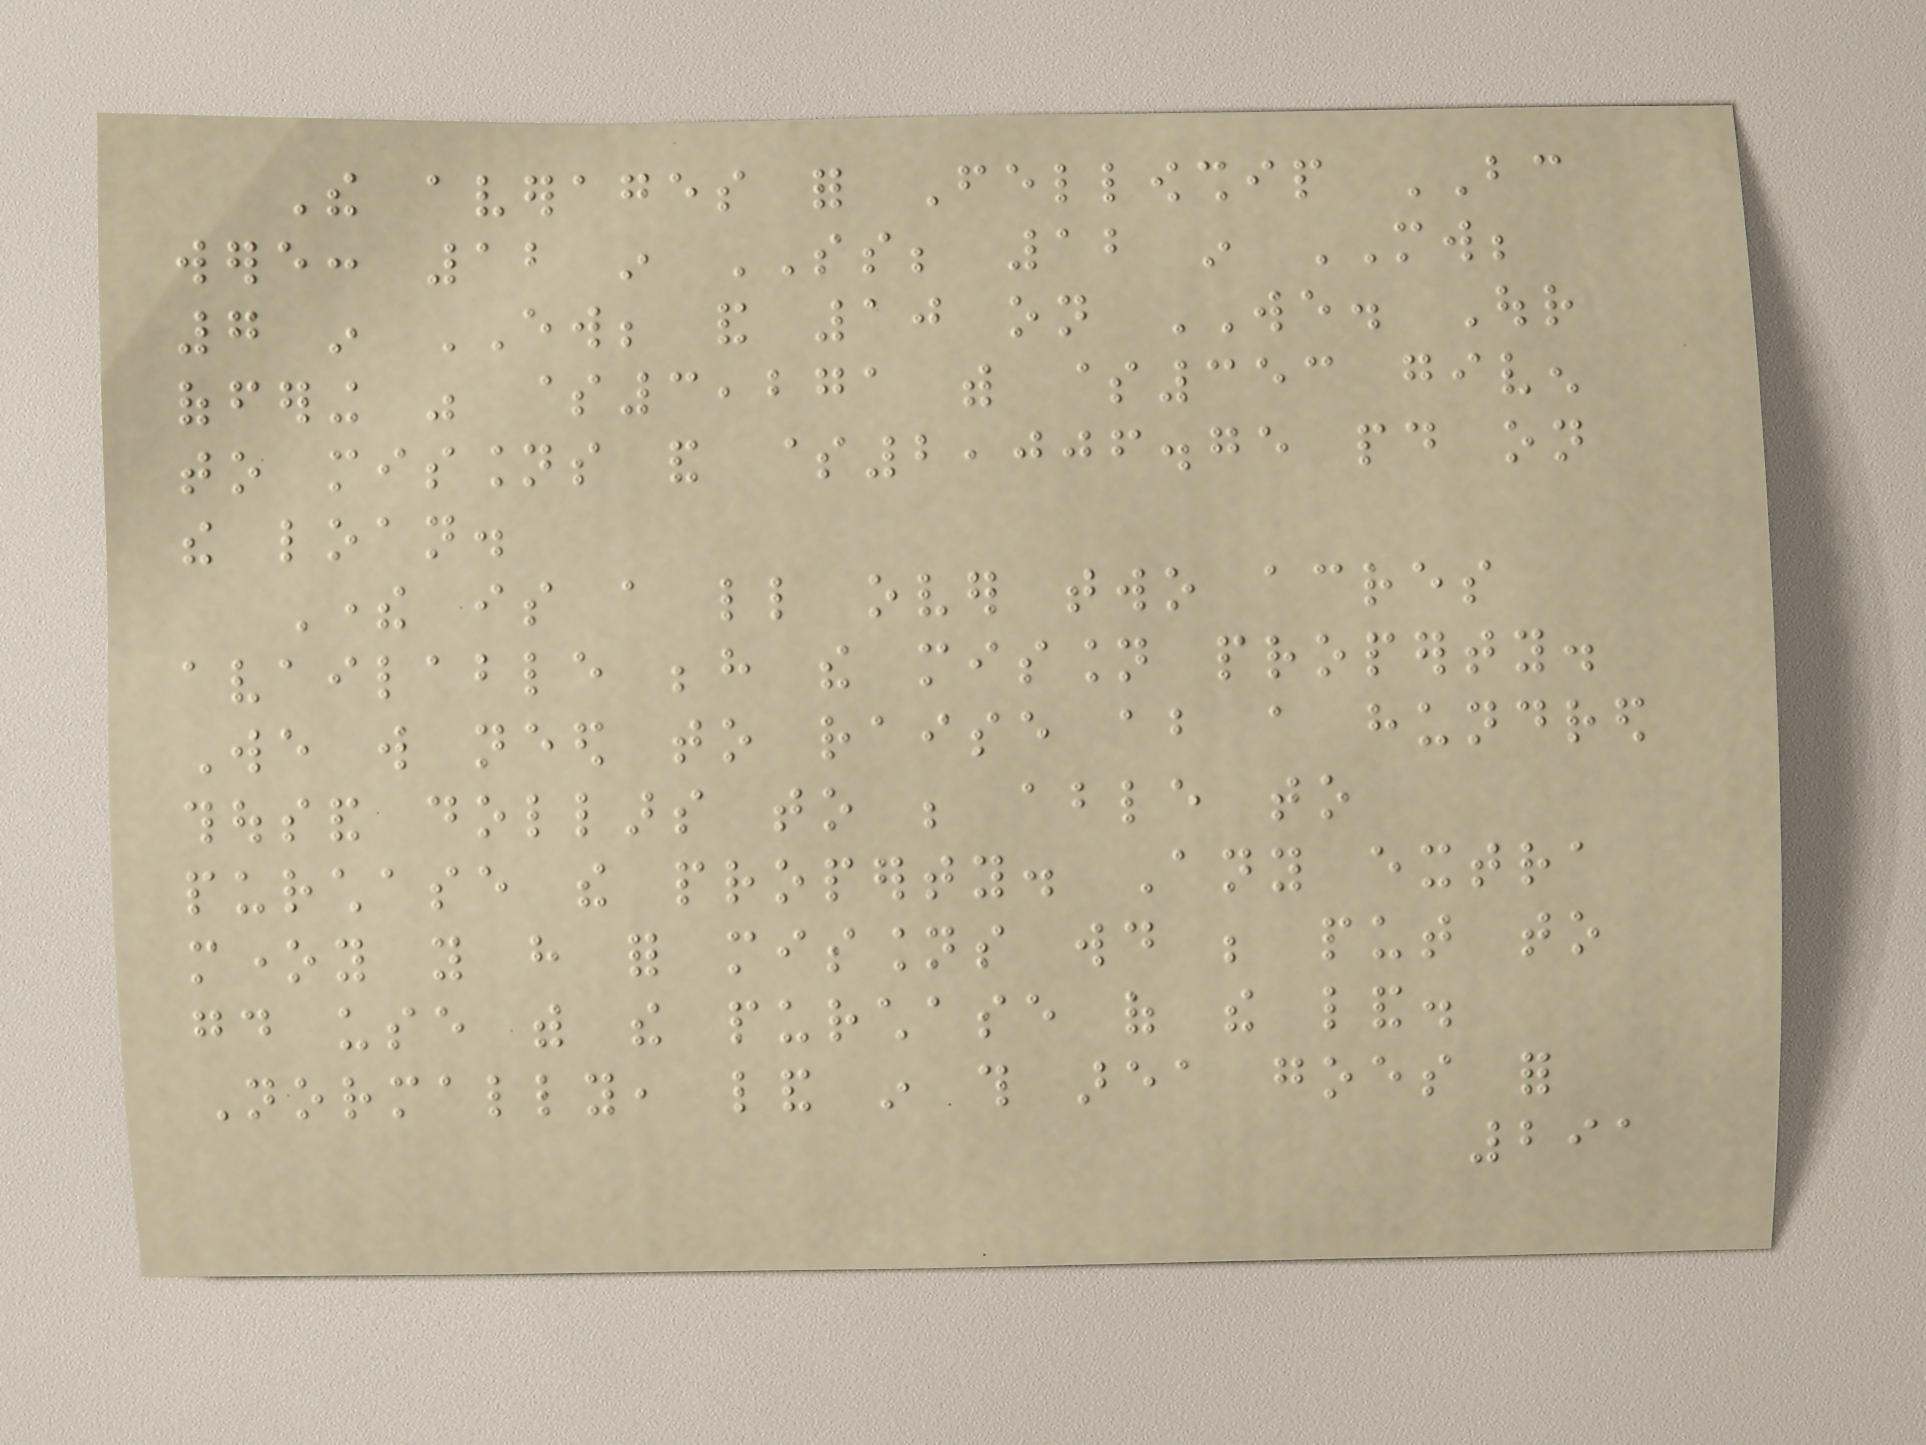The averages for Fellowship BC
were: 12 in SS; 12 in MW;
7 in EW; and 10 on WE. Our
offering was $3,271 with $353 given
to missions and $2,006.75 paid on
the loan.
There is a little over two acres
available behind the mission property.
We will need to raise about a hundred
thousand dollars to be able to
purchase the property. Any extra
money you have for missions would be put to
good use with the purchase of the land.
Normally, land in this area goes for
291
